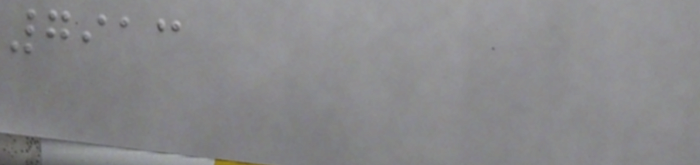7913
